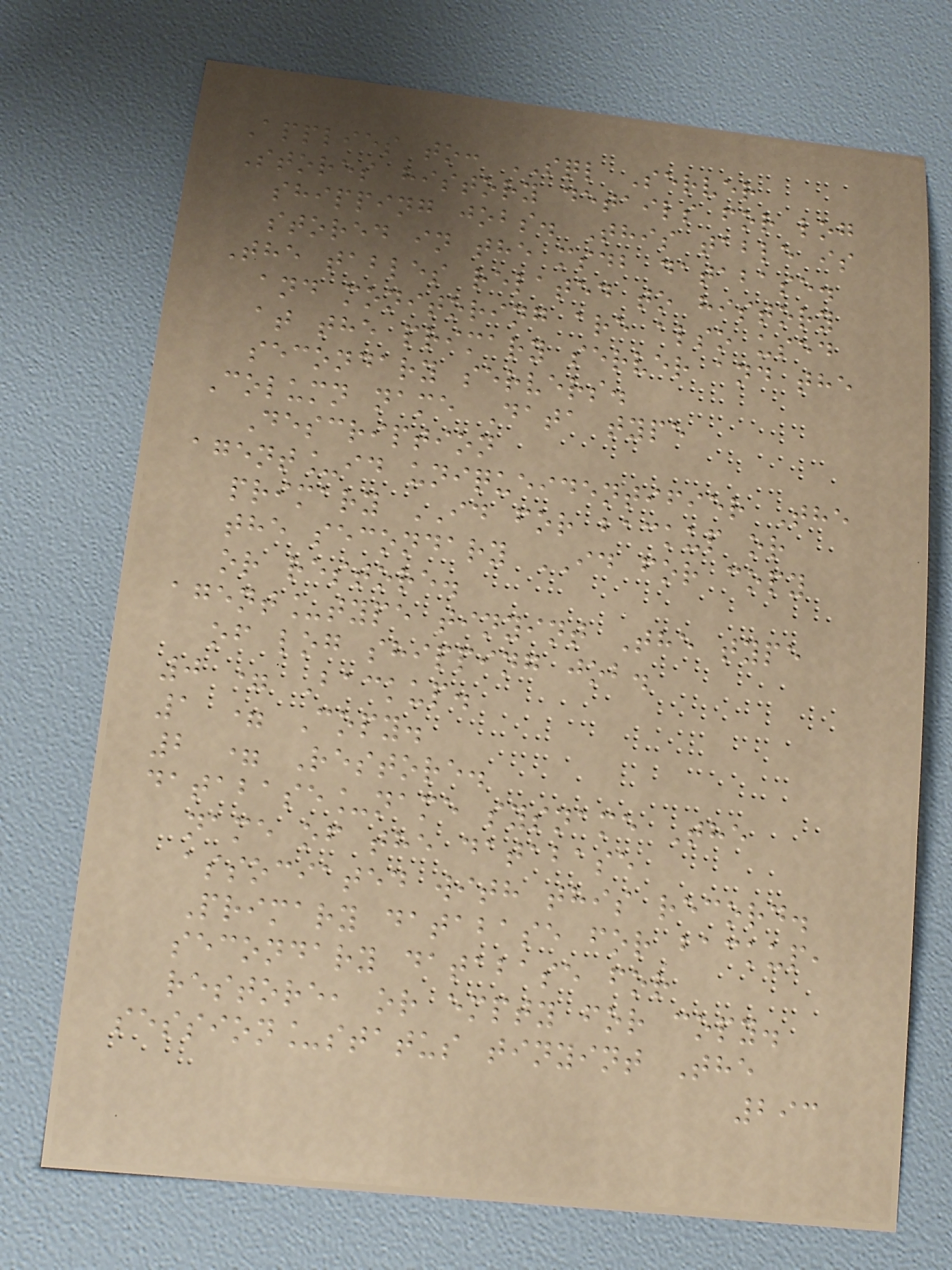Applies to: SQL Server
Stores history details for log
shipping jobs. This table is
stored in the msdb database.
The tables related to history
and monitoring are also used
at the primary server and the
secondary servers.
Column name Data type
Description
agent_id uniqueidentifier The
primary ID for backup or
the secondary ID for copy
or restore.
agent_type tinyint The type
of log shipping job.
0 = Backup.
1 = Copy.
2 = Restore.
database_name sysname The
name of the database
associated with this record.
Primary database for backup,
secondary database for
restore, or empty for copy.
session_status tinyint The
293
